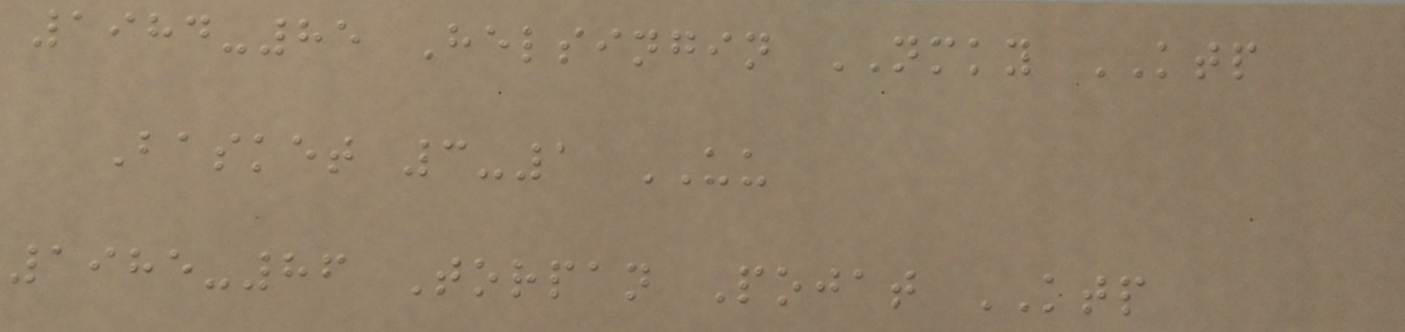1984-85 Helsingin NMKY KTP
Basket 3-1 UU
1985-86 Torpan Pojat KTP
